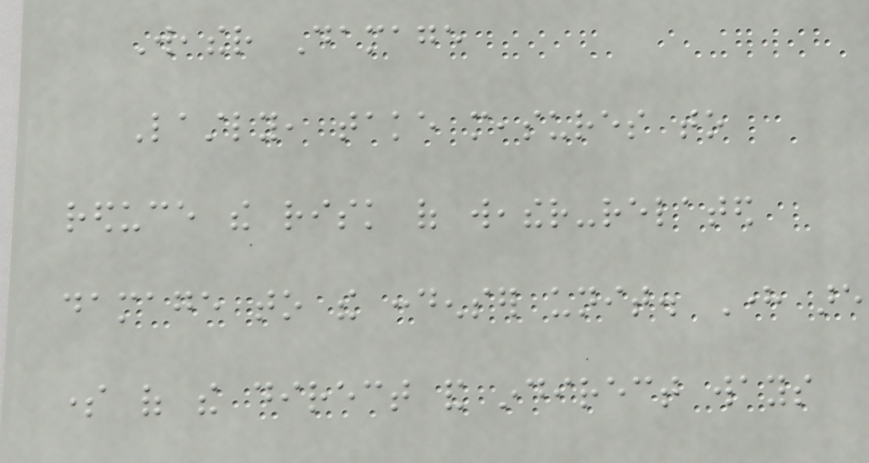Weather Damage
Lastly, take measures to
reduce the risk of weather-related
damage to the condenser unit. Here are
some of the direct and indirect ways
